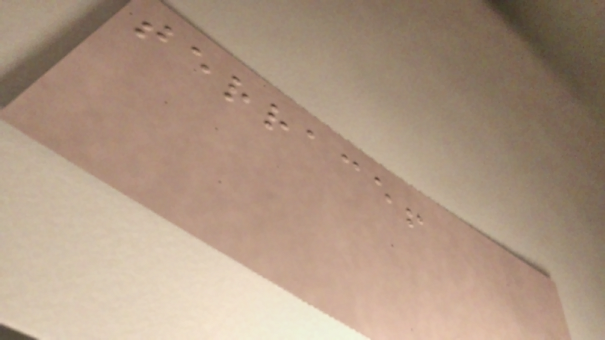terrace!
